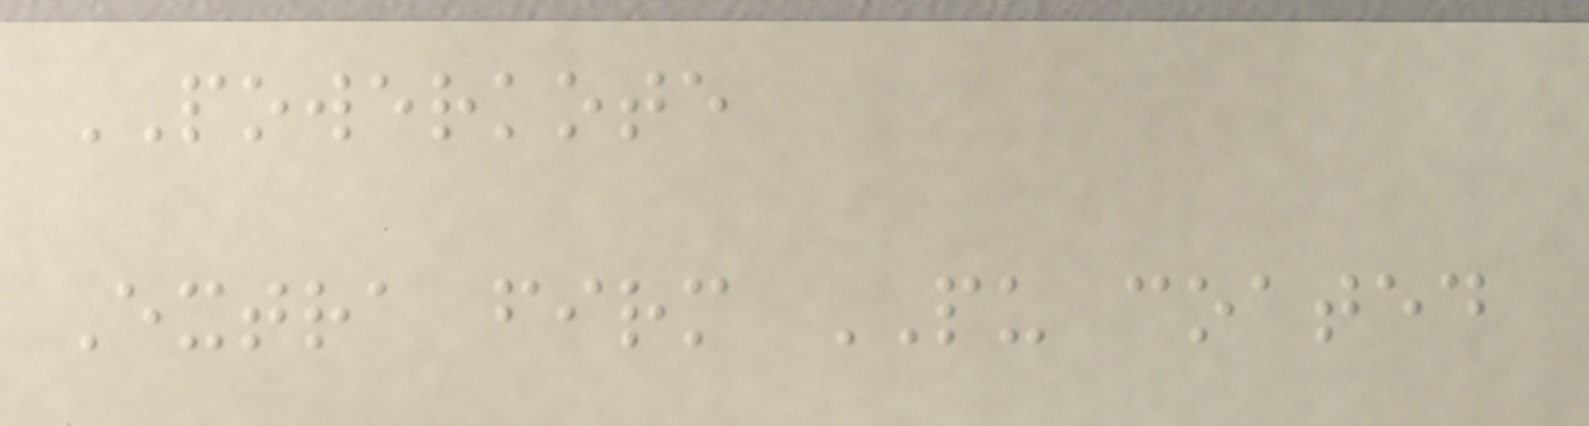POWERKOTE
Extra firm PU coated
